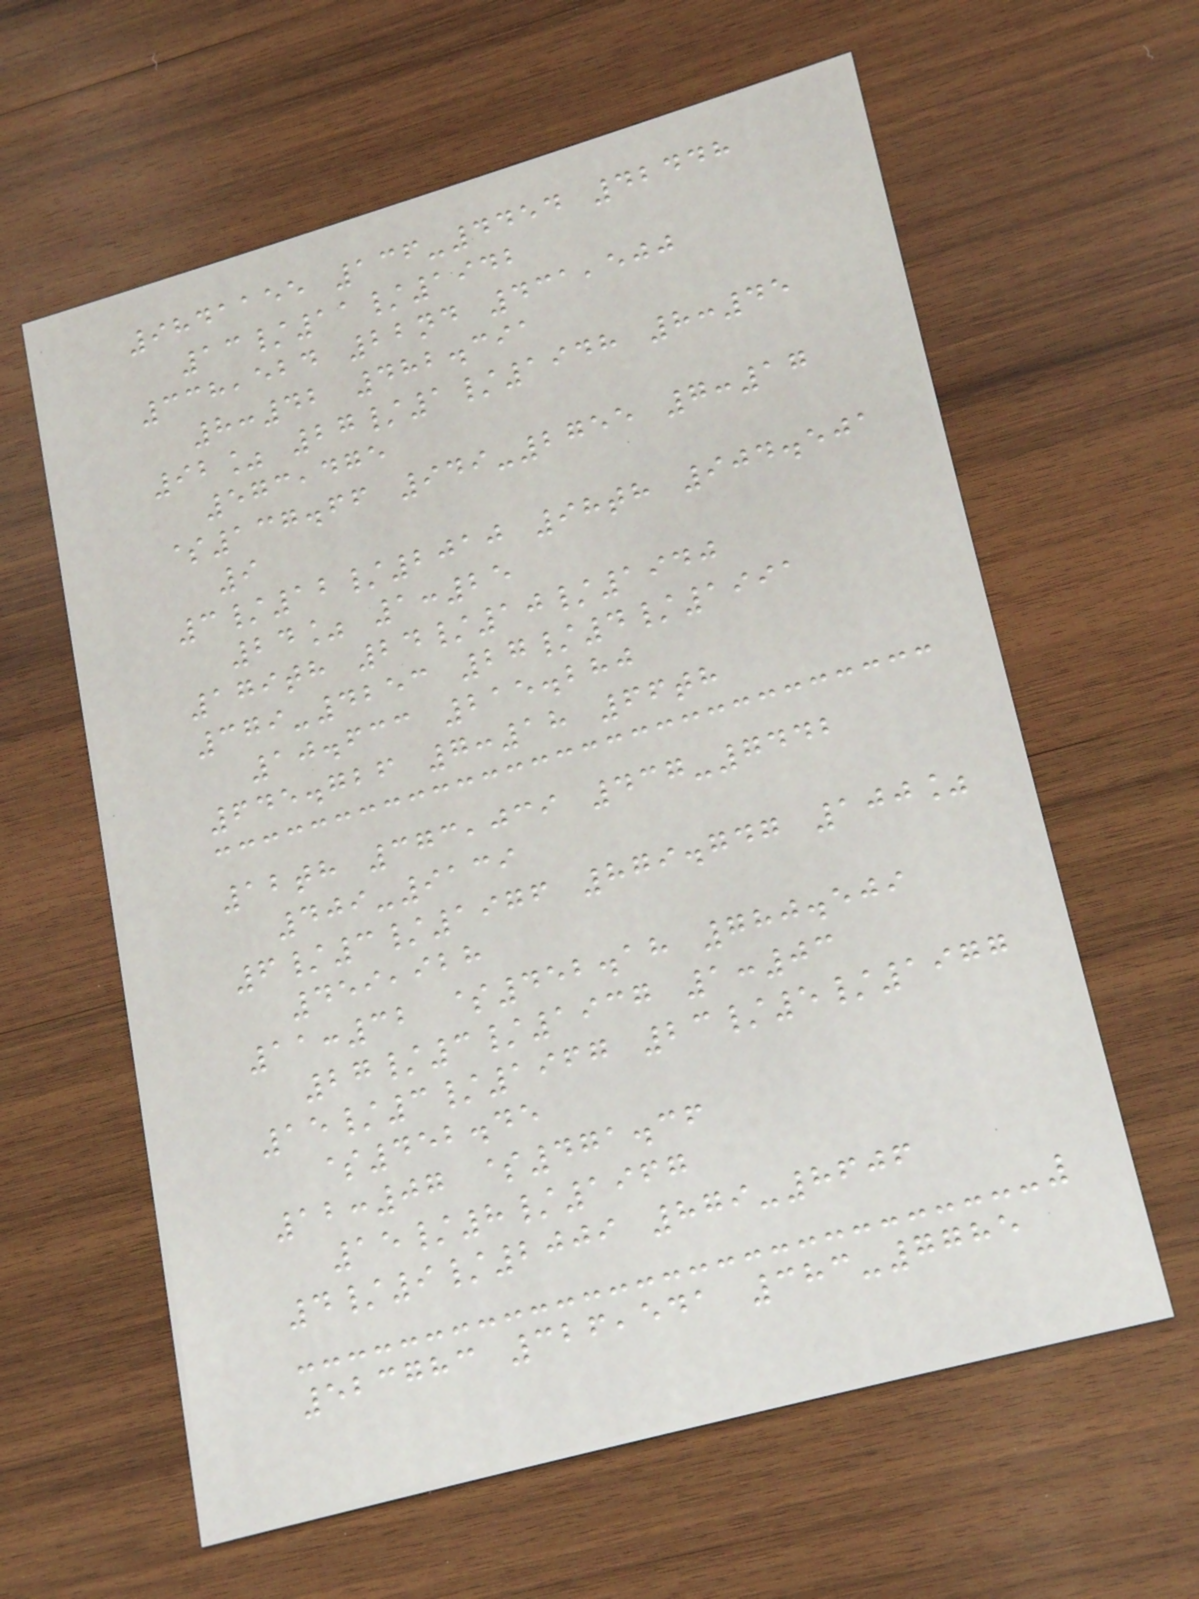9841155 136-4454 42448
13/11/1942
338,524 22nd 431,500
8:42 482.391
92% 27/1/1948 8:45
573,475
$137.66 949-2755 7:17
9
3/12/2010 98th 904.501
24% 1:25
179th 24/10/1940
379-4253 27/4/1991
10.633 215.280
645.726 7:18 66th
12th 373,039 437-7442
409-9139
6/3/1976 879.747 100%
459,928
11:32 $452.18 780.509
27/3/1937 1:03
15/3/1967 23/5/1977
$452.45
12:07 $471.36
15/8/1967
4/9/2009 879-8606
523783 326,541 383-7785
